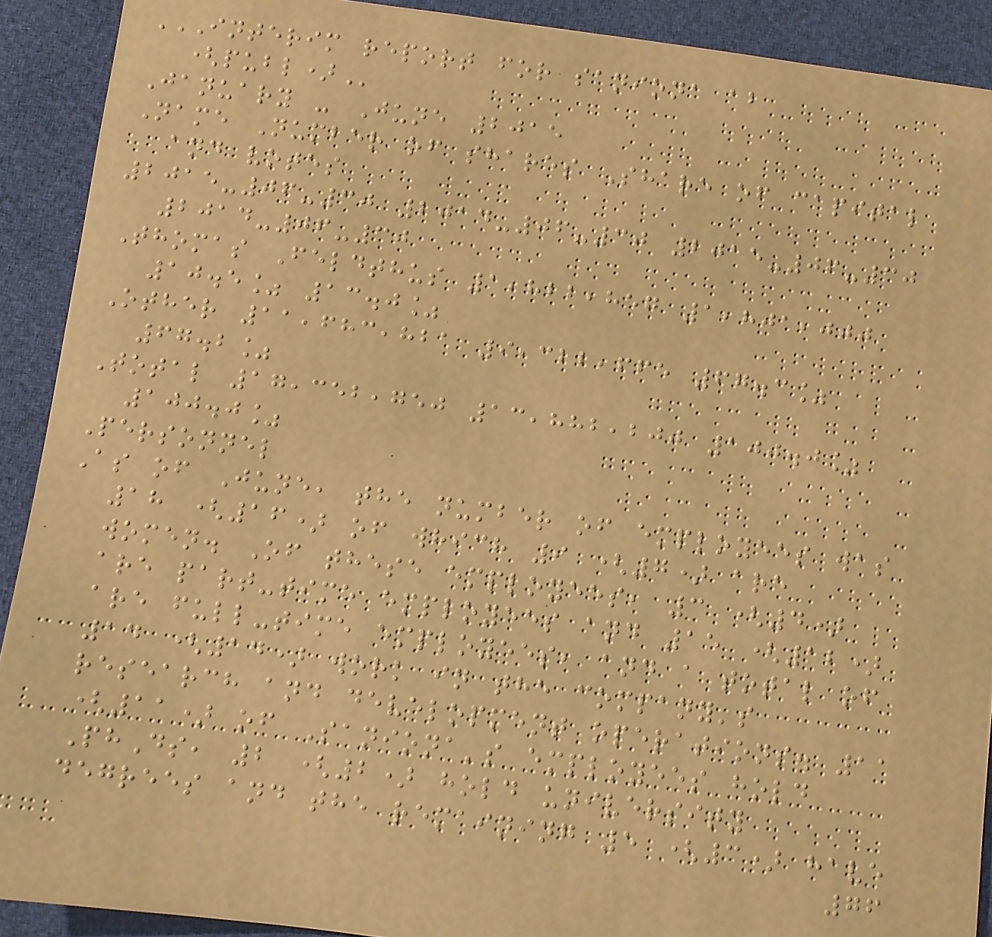INTERIM REPORT FOR SANIONA AB
(PUBL)
January - June 2015
Name Number of shares Share of capital
and votes
2015-06-30 2014-06-30 2015-06-30
2014-06-30
Thomas Feldthus 1,822,857 1,801,000
10.5% 13.0%
Other 11,683,821 9,322,665 67.3%
67.2%
Total 17,352,750 13,882,200 100.0%
100.0%
Personnel
As of June, the number of employees was
18 (16) of which 9 (7) are
women. Of these employees, 3 (4)
are part-time employees and 15 (12)
are full-time employees, and a total of
14 (14) work in the company's
research and development operations. 11
(11) of Saniona's employees hold
PhDs, 2 (2) hold university
degrees and the remaining 5 (3) have
76
